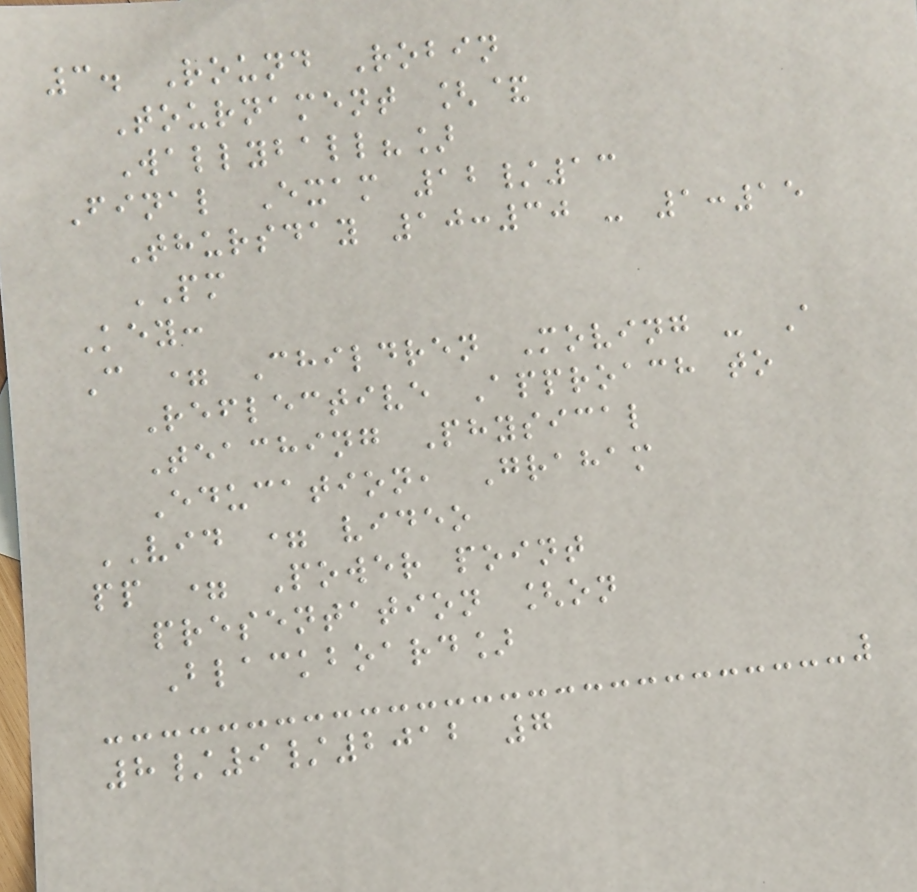3. Round Robin
Tournament [&
Wallyball?]
Final Exam 12/13
Thursday 10:30 - 1:15
PM
Key:
C = Children Moving - A
Reflective Approach to
Teaching Physical
Education, Graham
VID = video
pp = Power point
presentation [on
Blackboard]
8/9/2012 7
